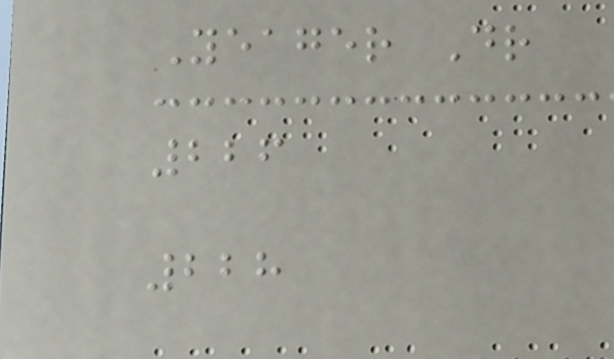Yeager Dr
226
228
